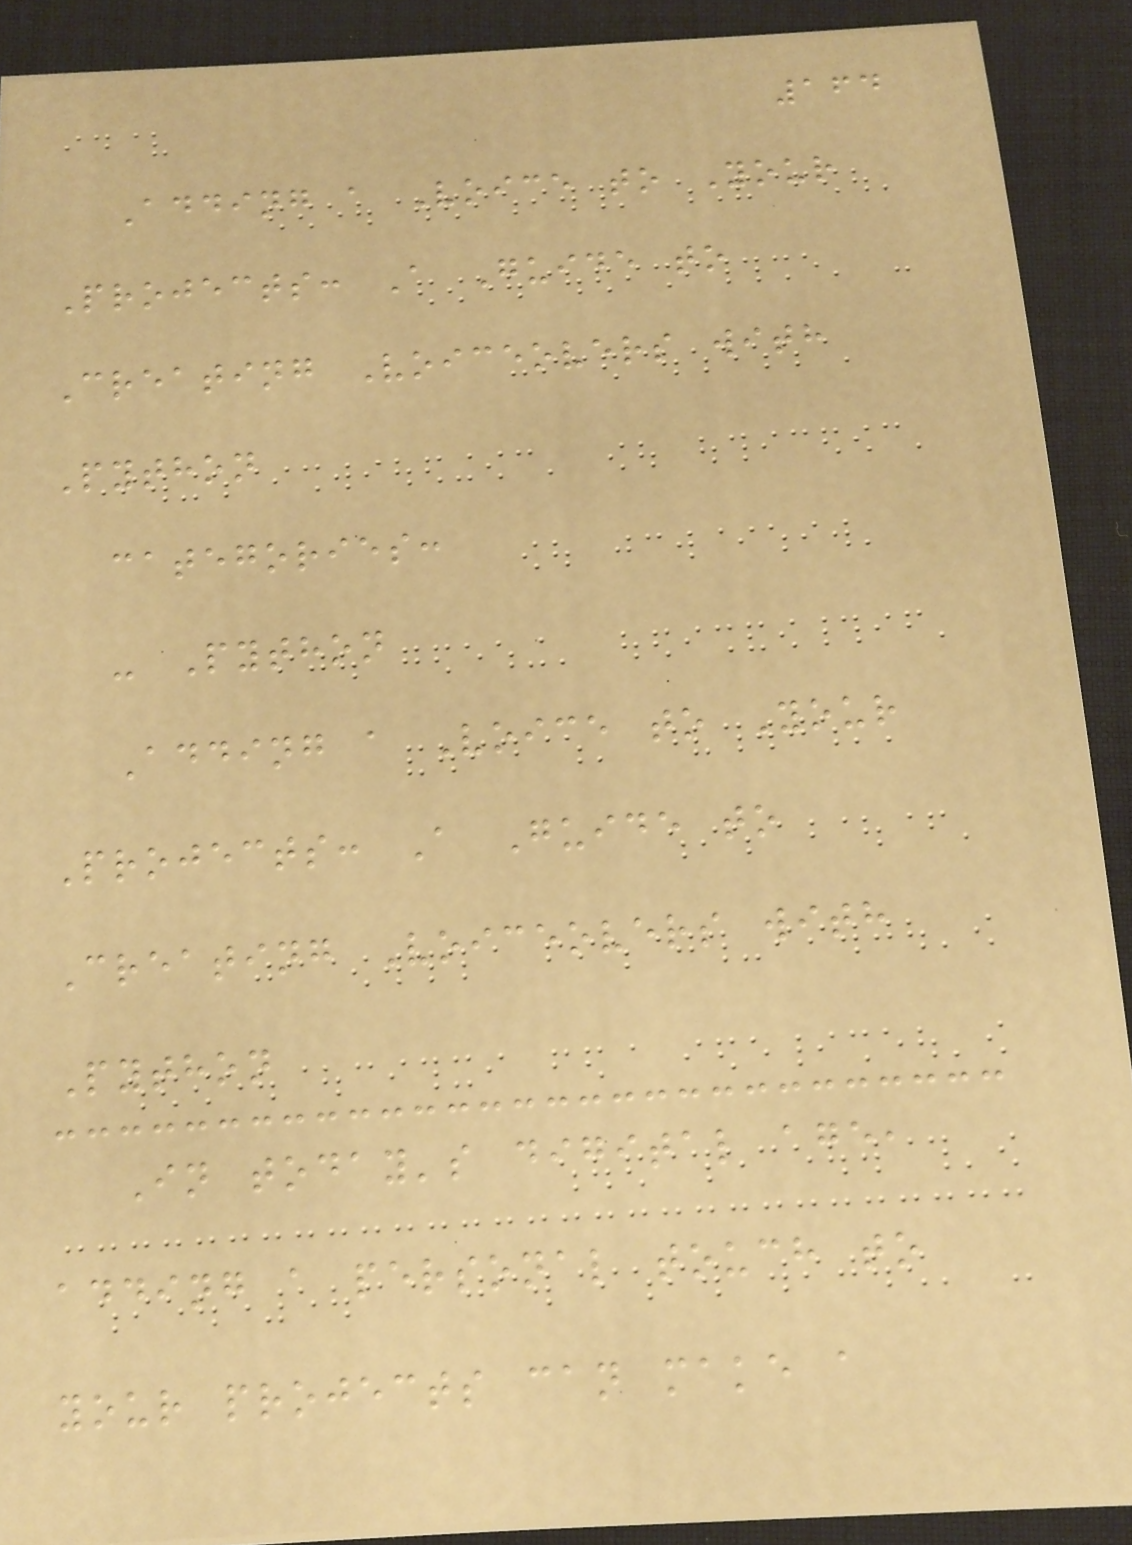164
Adding a Voice to Your
Projects: A Guide to
Creating Voiceovers with
Python
categories:
- Python
Adding a Voice to Your
Projects: A Guide to
Creating Voiceovers with
Python
In today's digital age,
adding a personal touch to
your projects can make a
